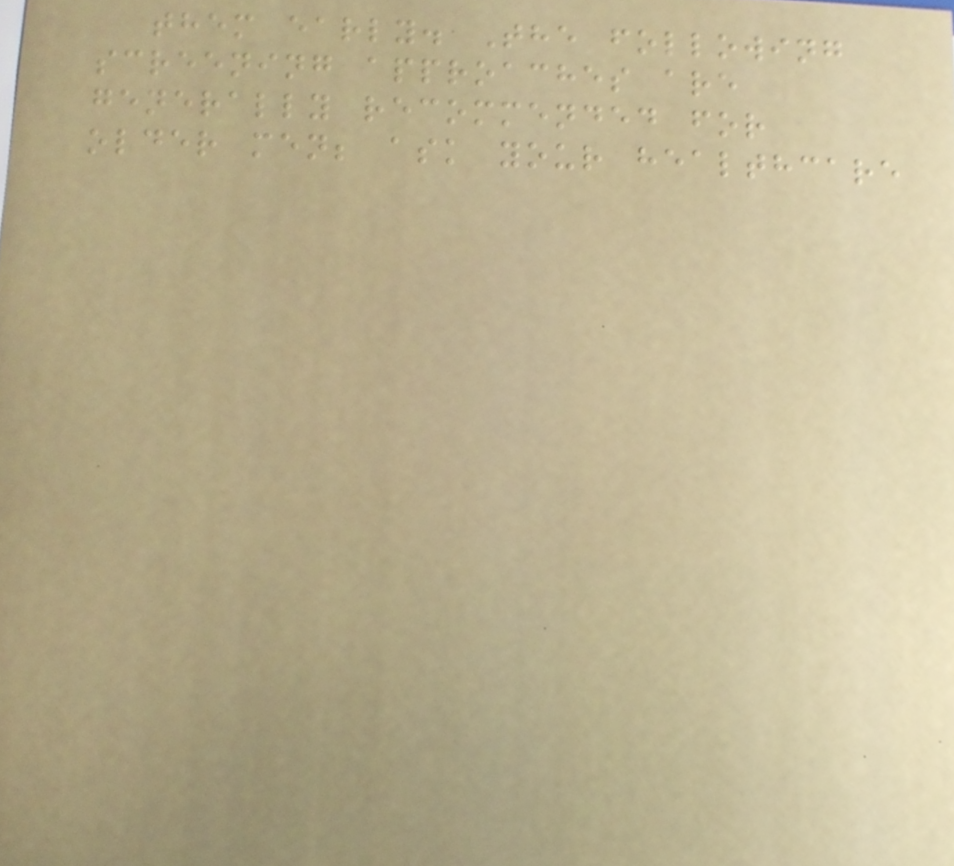them early. The following
screening approaches are
generally recommended for
older men; ask your healthcare
